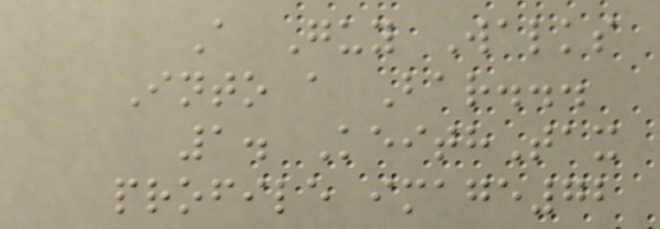A Guy Walks
Into a Bar...
1. KeithTax
profile image72
